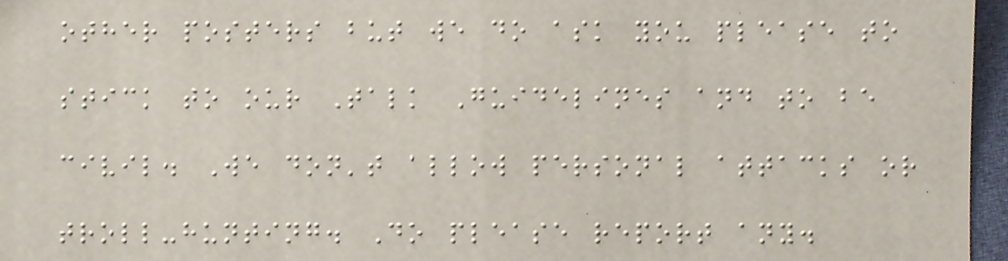other posters but we do ask you please to
stick to our Talk Guidelines and to be
civil. We don't allow personal attacks or
troll-hunting. Do please report any.
